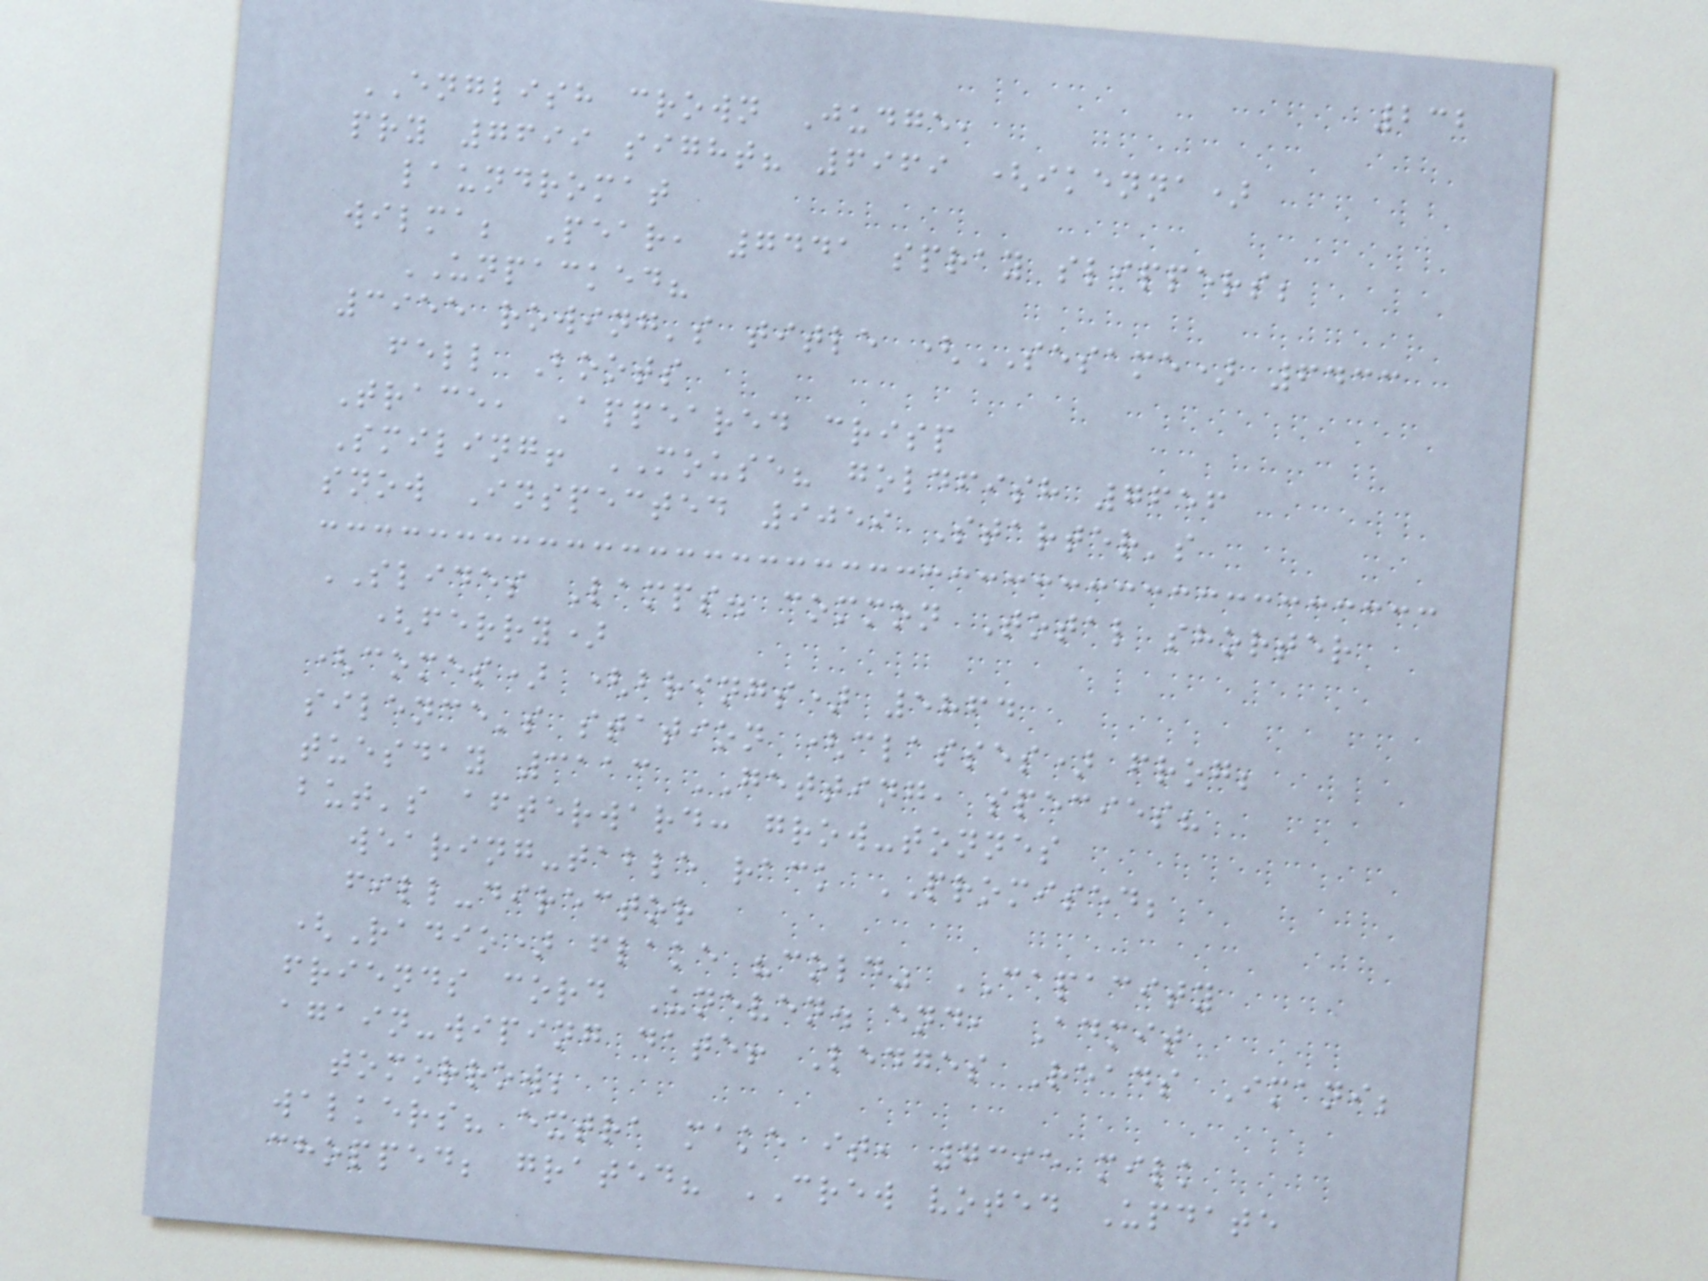232
ENGLISH crown Judge,
pry 7699 sight? 6969 (ikenna)
laundromat
wilma; Pear, 7441 spray slippers;
UNPACKED?
3955 rowing's title (SESAME) 6433
fell Boots
Trace, Appeared crisp
Smiling! MOUSE? goldfish 7656
snow Inspected 9059 Starter's
SLIDES Lamps. common Total shorter
(ferry)
(comes) (brings) 5864
silence's station (classes) frog;
tuesday 3113 GETTING, species?
but's afterward: grow-tonnes
wearing-table rack PROMISED;
fill-director
(Radio) flake "cold" CAPACITY
friends cord Uneven. end, Admit
again-wiping date! Ledges Reads Imani;
tomorrow;
walkers? extra make it, 7395 milk
chopped; grated? CREW voted Update
